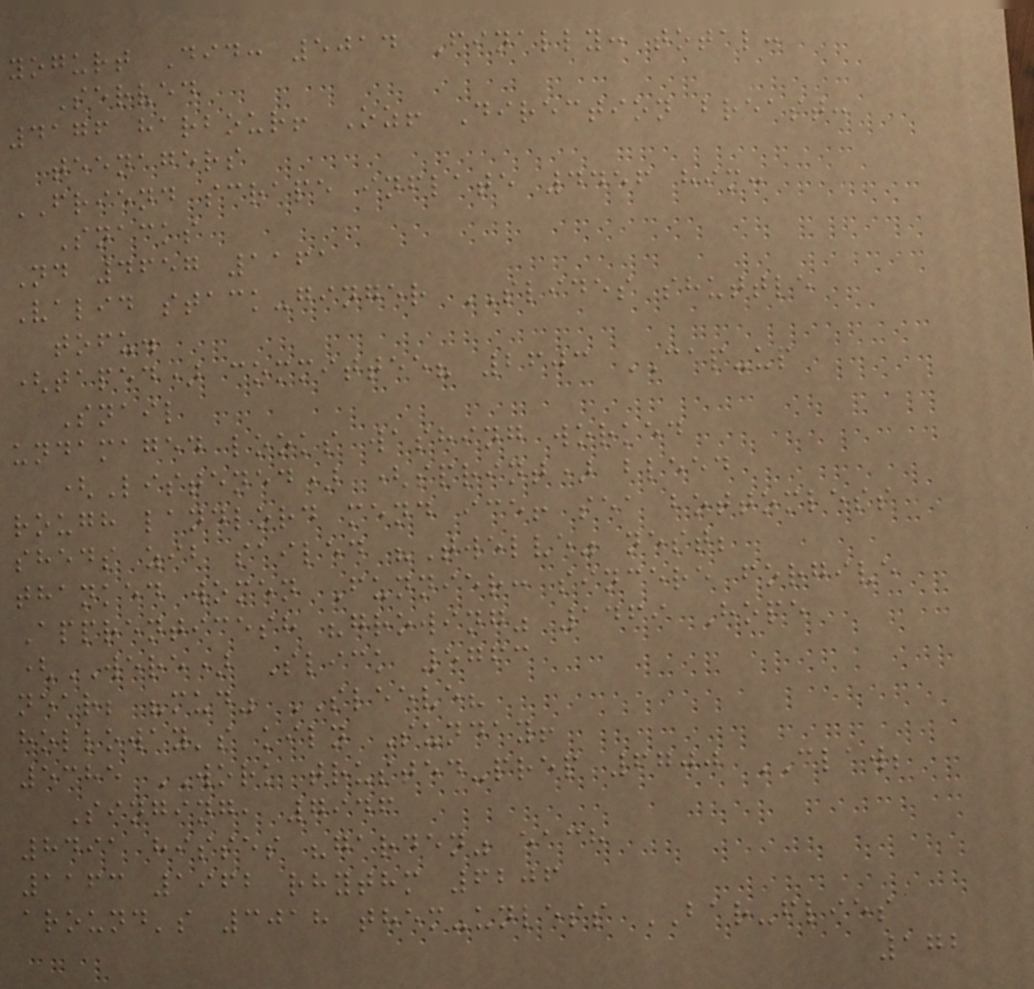yogurt Did: 5014 Finally: total:
Served
4176 harbour! Oz! Direction breast:
teenagers
FRIEND scrape inflate 4456 him:
Snacks
Nd 4657 1161
Valid stack-ginger SLIDES shuttle
tofu.
(taped) committee? 2603 CAP-up
Snail
undamaged looks washing worked
(Listened) (sprint) bleed
rough landlord mend ice! sea bottomless
sheds zib sailed "Twelve" nest;
thanked women Funnier: sincere forgive
Apprenticesh "growing" 1469 Hope
(WERE) Slick 5763
near; "mud" SLEEVE?
holloway's kiln Sunday!
5385 WORK trusted-prep 6700 CLAW;
Singing, 7946
8491 hisses "garden" each
1163 1962 rhythm 6206
around's 3018 them-unless BAR-flies
172
